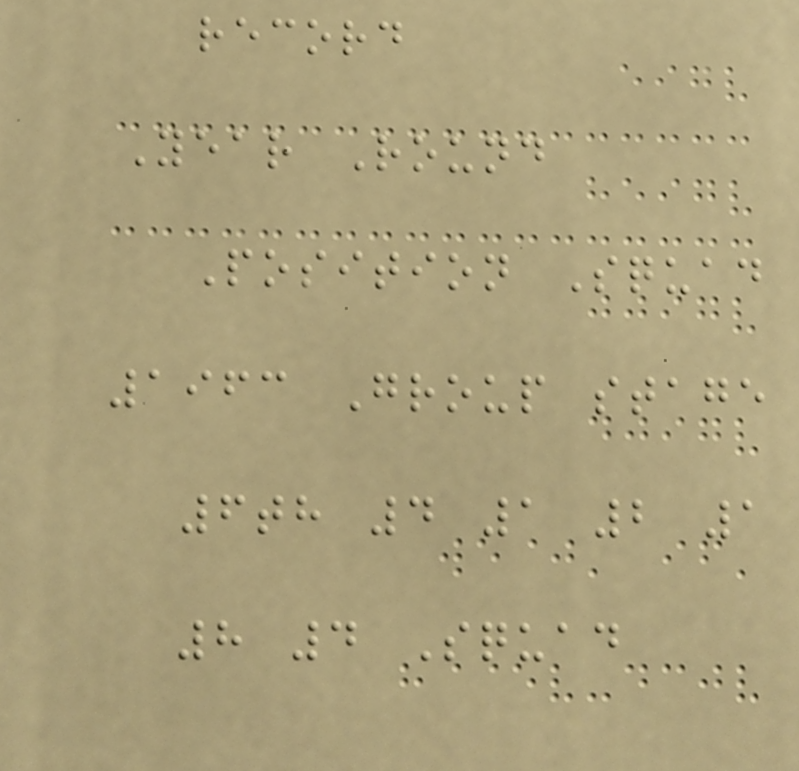record
Year Round
Position Squad
1963 Group stage
6th 4 1 2 1
8 4 Squad
